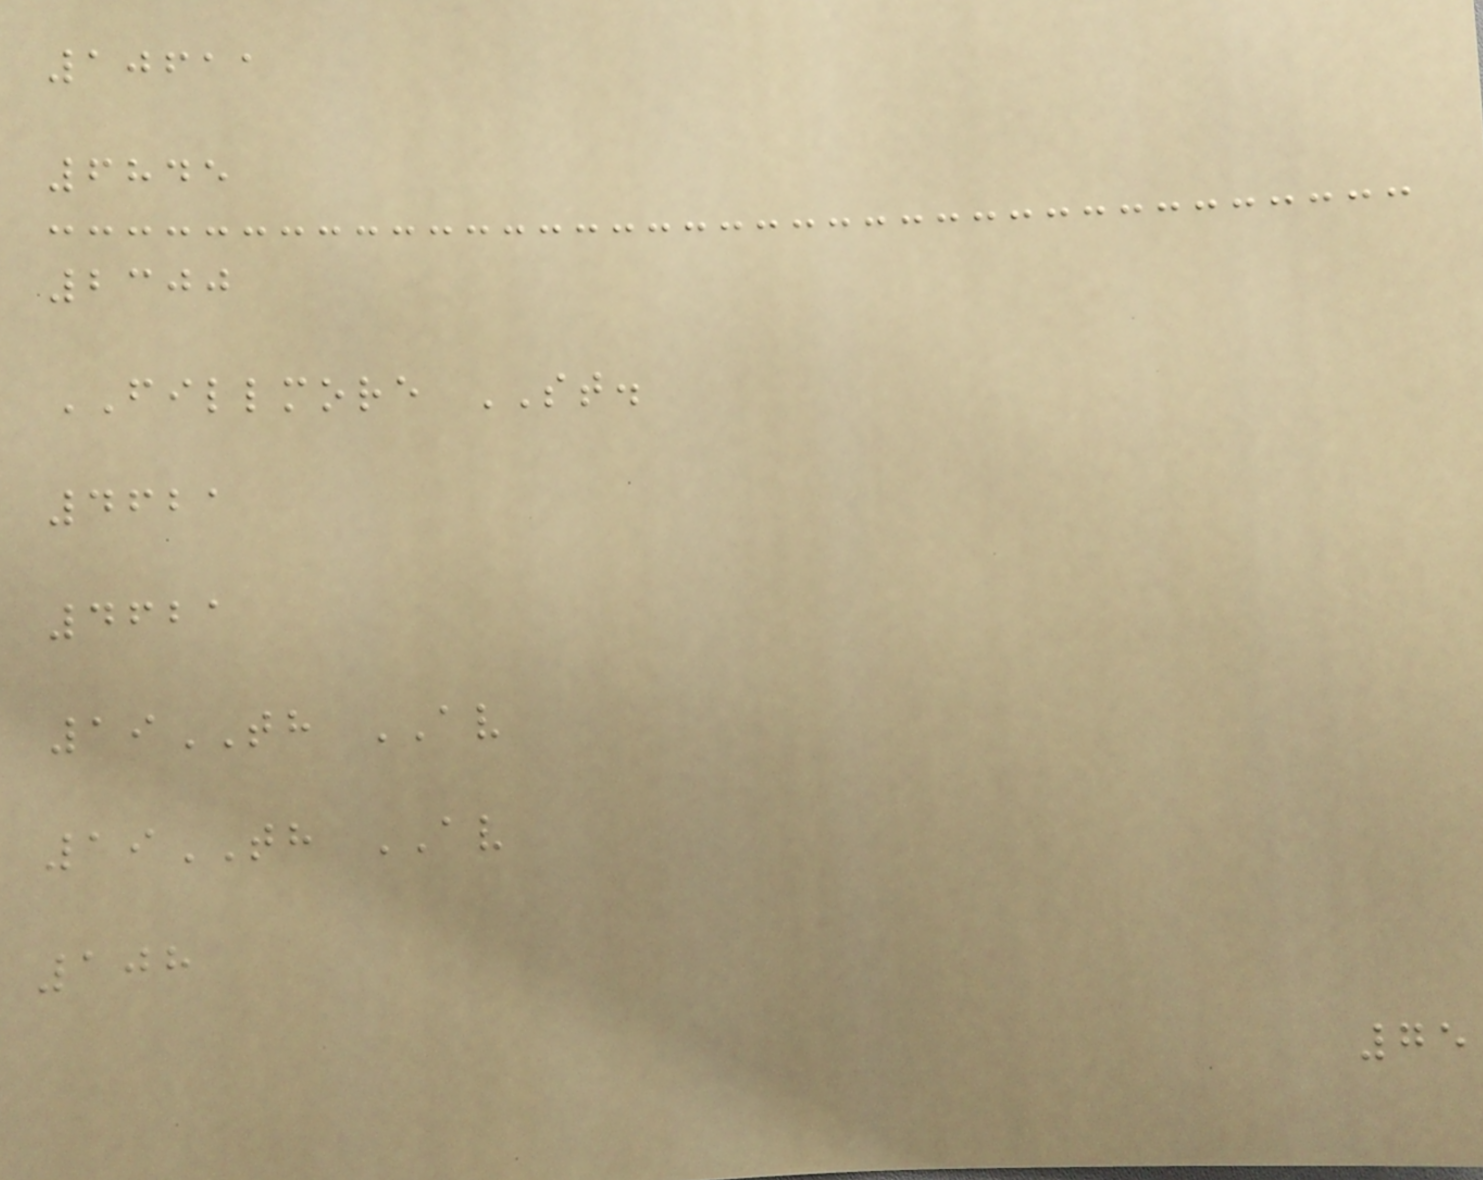10611
6845
2300
FILLMORE ST.
4621
4621
19TH AV
19TH AV
108
75
